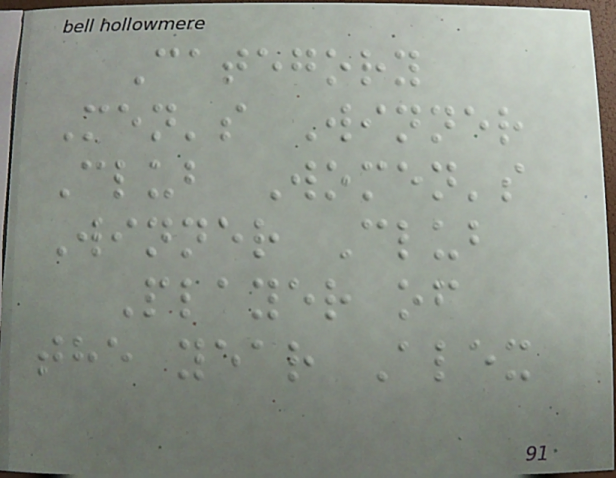Category
Men's Winner
Club Women's
Winner Club
Player of
the year Alex
